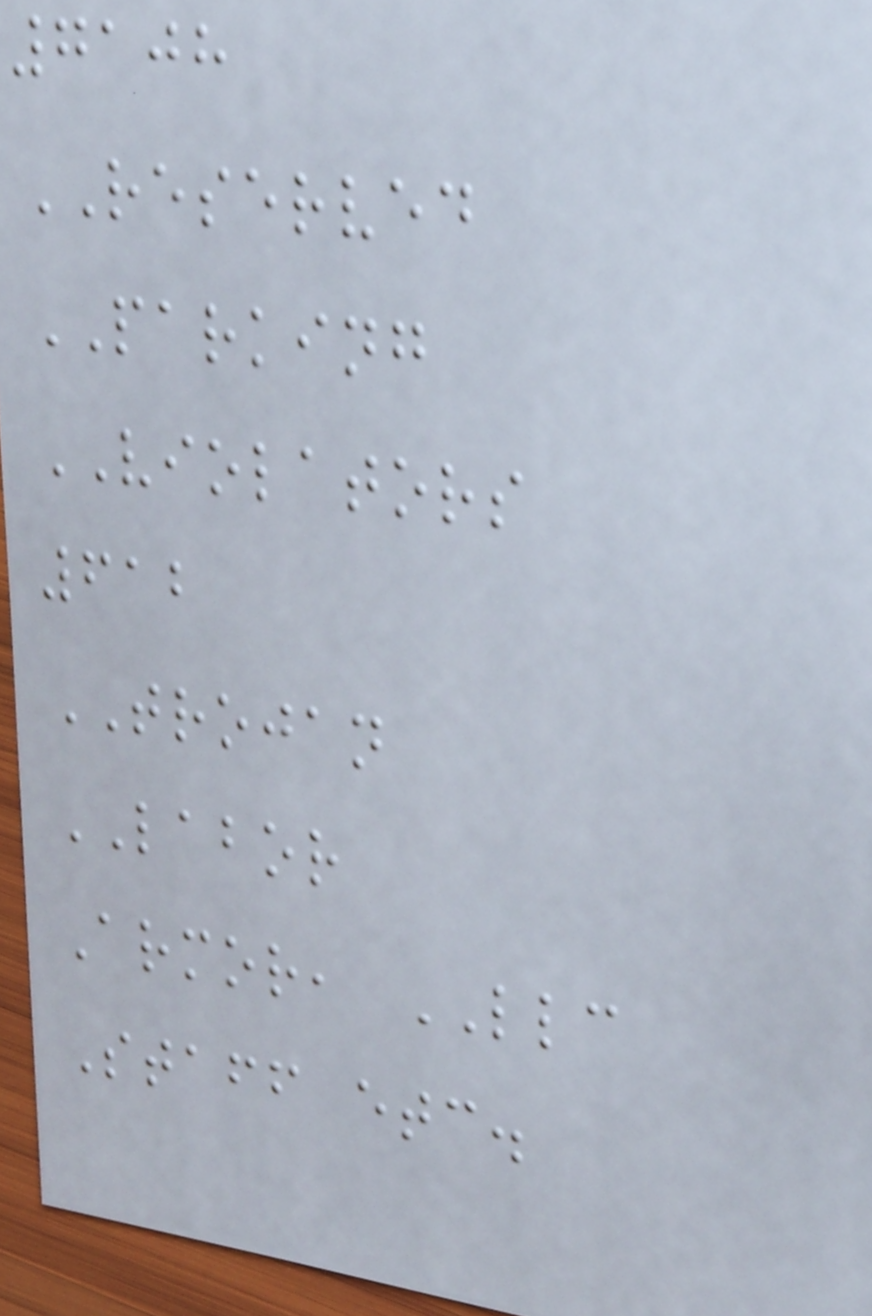7108
RESERVED
PARKING
VIOLATORS
612
TROJAN
LABOR
Armor, LLC
Staff etc.
